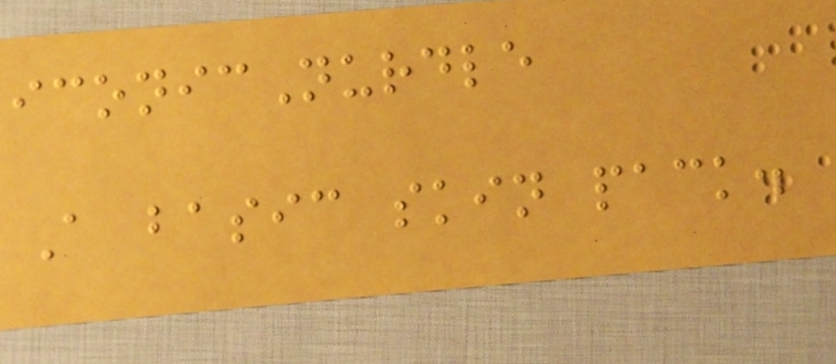iconicNurdle
A basic skin pack.
